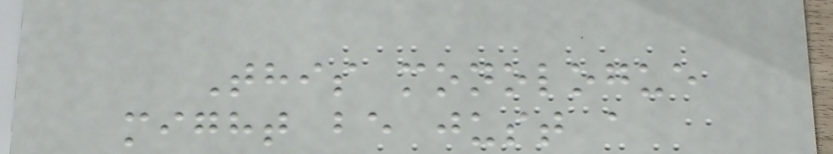This monologue
might be just a
